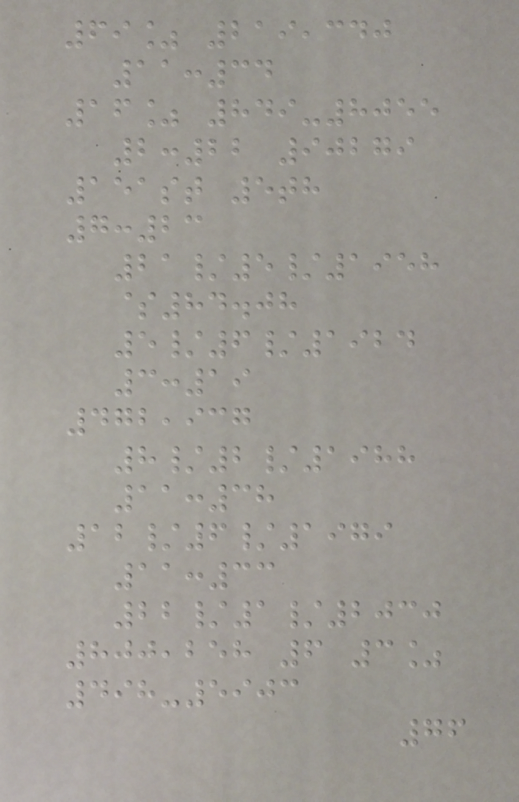69% 219,340
11:34
16% 849-8055
2:22 90279
151st 5th
7:23
21/5/1958
$84.08
5/6/1924
3:19
472,937
8/2/1988
11:38
12/6/1979
11:33
22/1/2030
800,258 6 3%
498-5903
76
